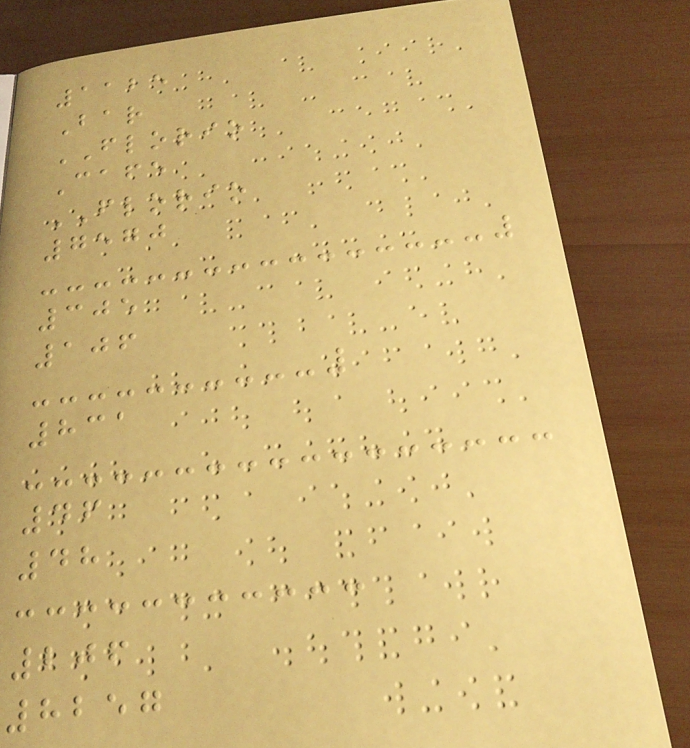1125
Bar
FLORIO
Cafe
FLORIO
7570
305
106
831
46
48
206
8257
